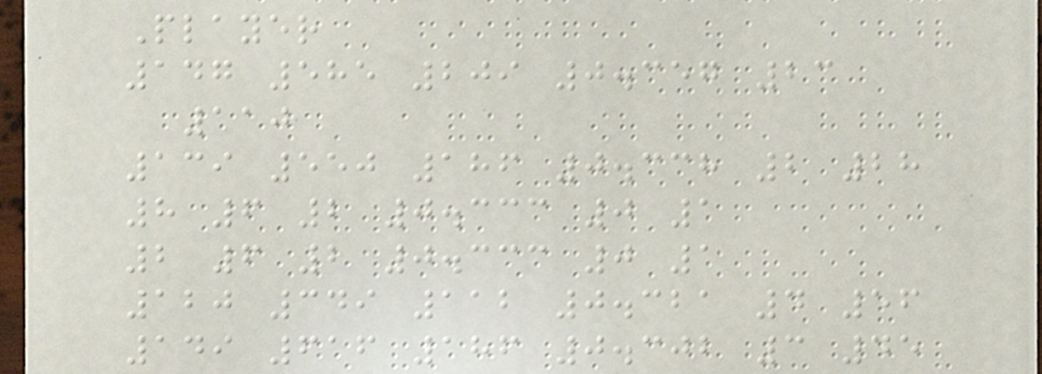Player
147 585 209 0.357 23
110
139 550 186 0.338 2 28
8 6 2 0.333 0 1
2 6 2 0.333 0 1
120 349 112 0.321 4 56
149 616 186 0.302 3 45
